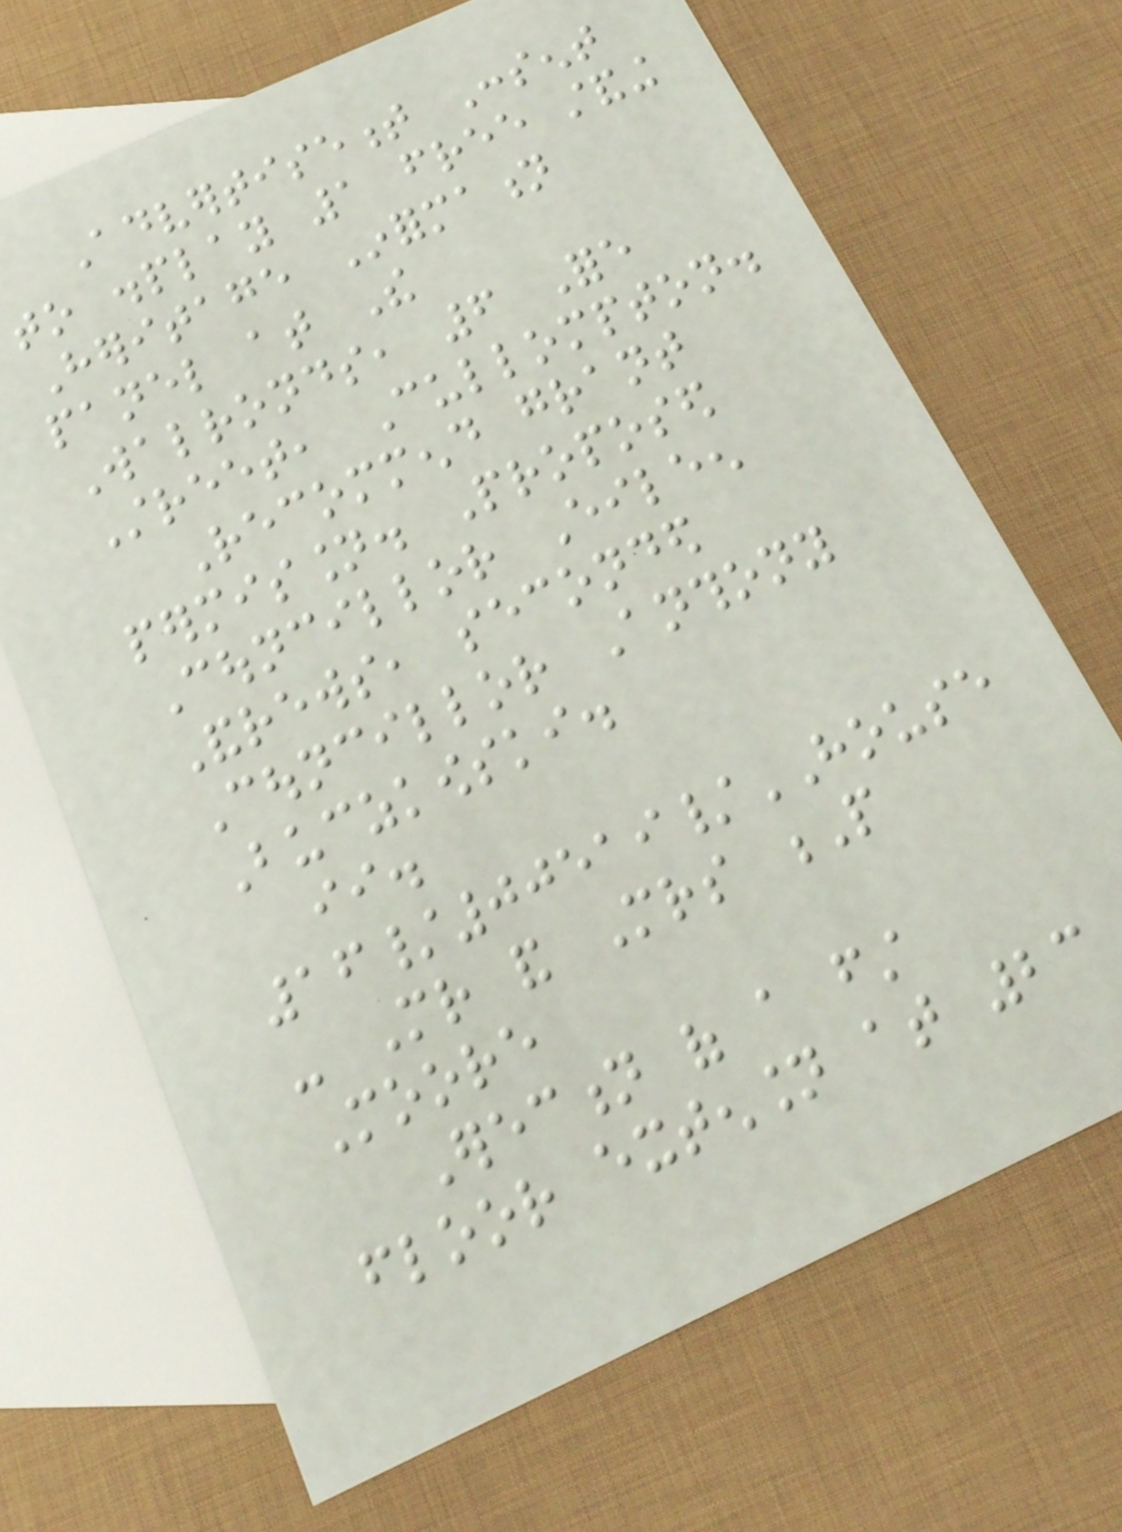Advertisement Consent
to display 1 free standing
Heritage Information
panel at The
Walronds, 6 Fore
Street, Cullompton.
Recommend grant
permission. Proposed
Councillor Eileen
Andrews, seconded
Councillor Anthony
Buczkowski.
ii.
16/00519/HOUSE
- Mr and Mrs P
Moore
Erection of a first
floor extension at 23
